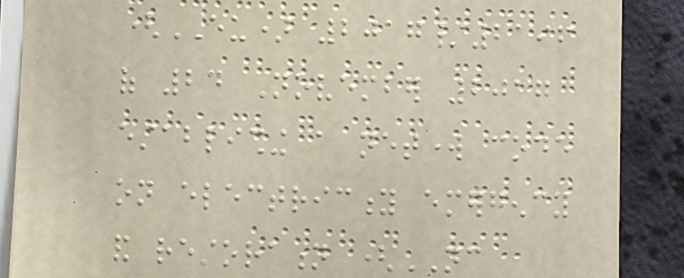(EU) 2017/2196
of 24 November 2017
establishing a network code
on electricity emergency
and restoration (NC
